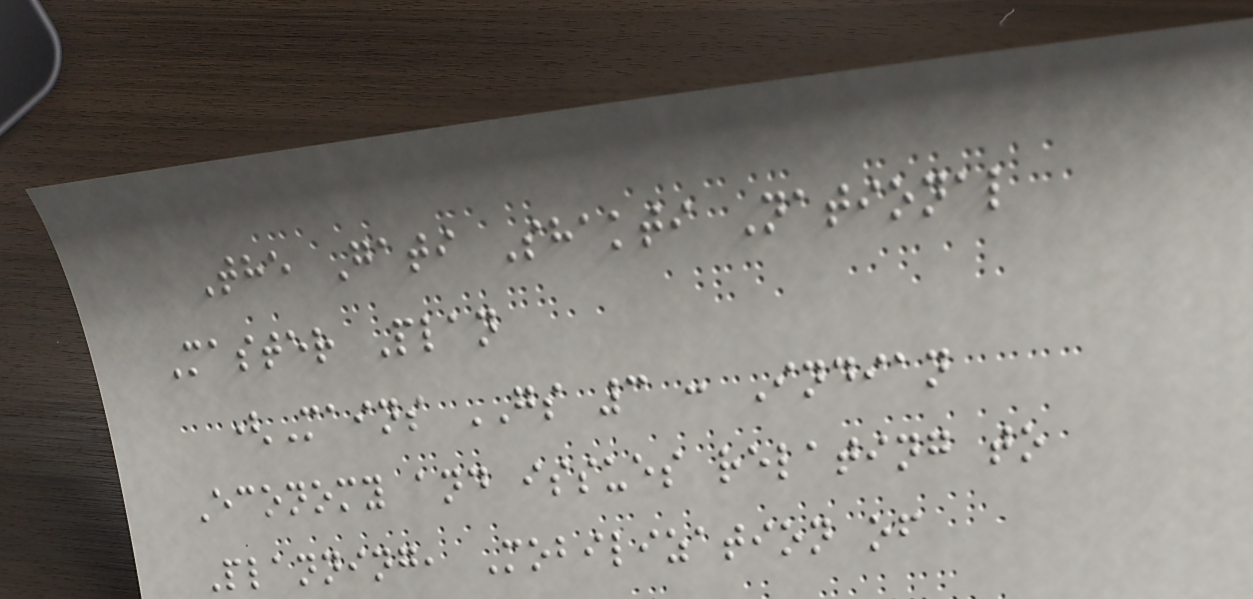The Gati Shakti National
Master Plan
(Mains GS 3 : Indian
Economy and issues relating to
Planning, Mobilization of
